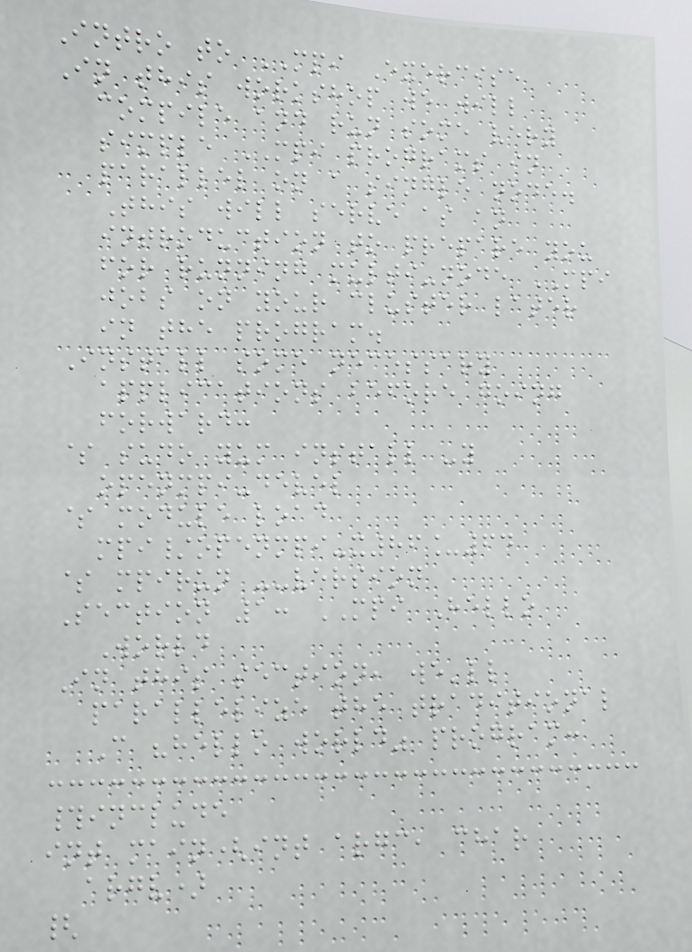Intro to MPI Exercise
In this workshop we will
compile and run some very
simple MPI programs in
parallel on a single node.
This will serve as an
introduction to prepare you
for running multi-node MPI
jobs on your cluster later
in the program.
Install some necessary
applications before going
forward:
$ sudo yum install -y
openmpi-devel
$ module load
mpi/openmpi-x86_64
$ mpirun --version
Section 1: MPI Hello
World
In this section, we'll
parallelize the traditional
C "hello world" program:
#include
int main(int argc, char
argv)
{
